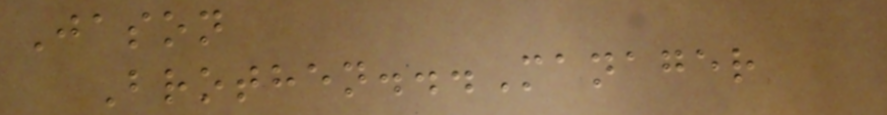Jason
Brothen...Manager
